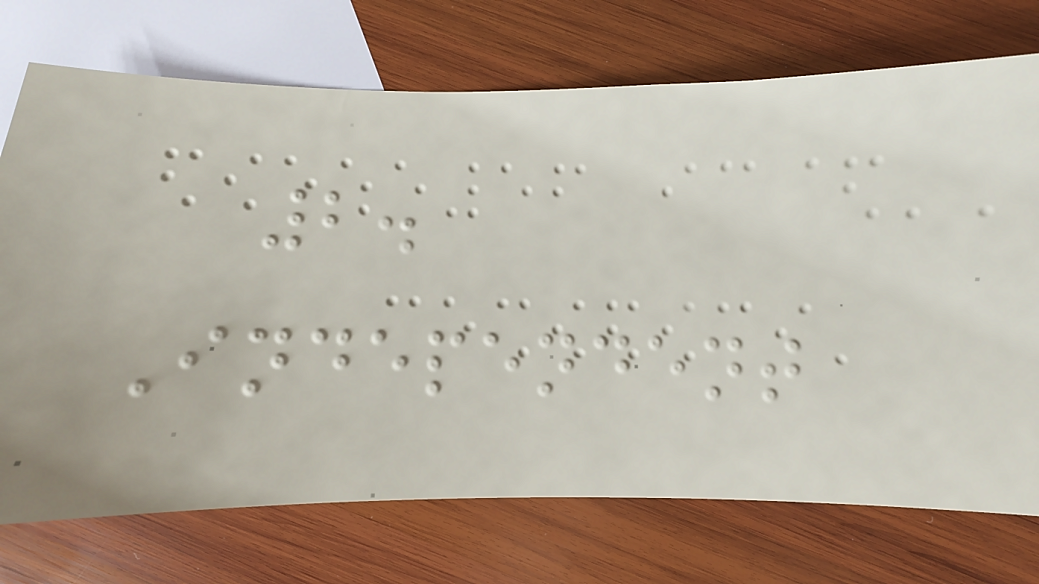2.
Independent
